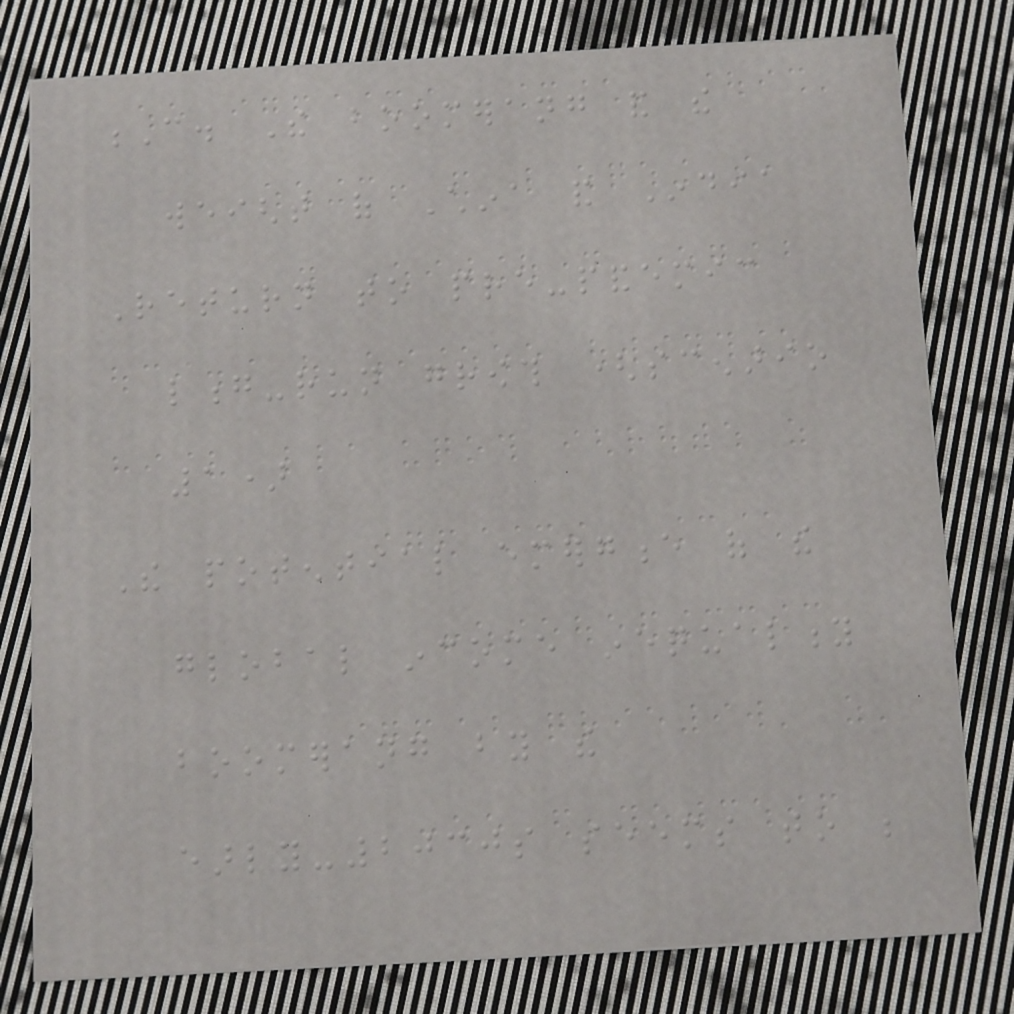C. The boomerang and the
weight of China and India
Return to pre-pandemic
long-run growth (scenario
1)
The potential emergence of the
global income inequality
boomerang by the
early-2030s seems to be
